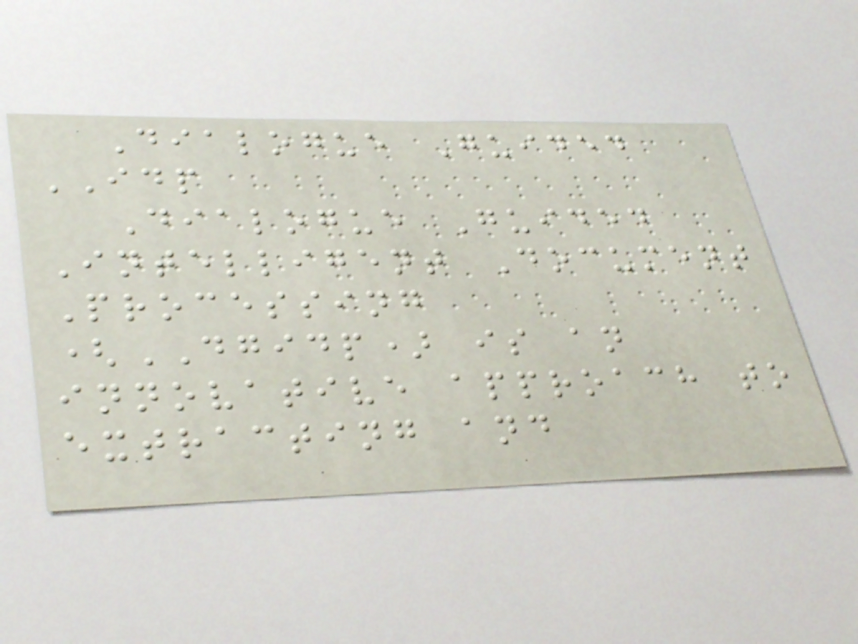Dialogue Guided
IDP
Dialogue Guided
Intelligent Document
Processing
(DGIDP) is an
innovative approach to
extracting and
